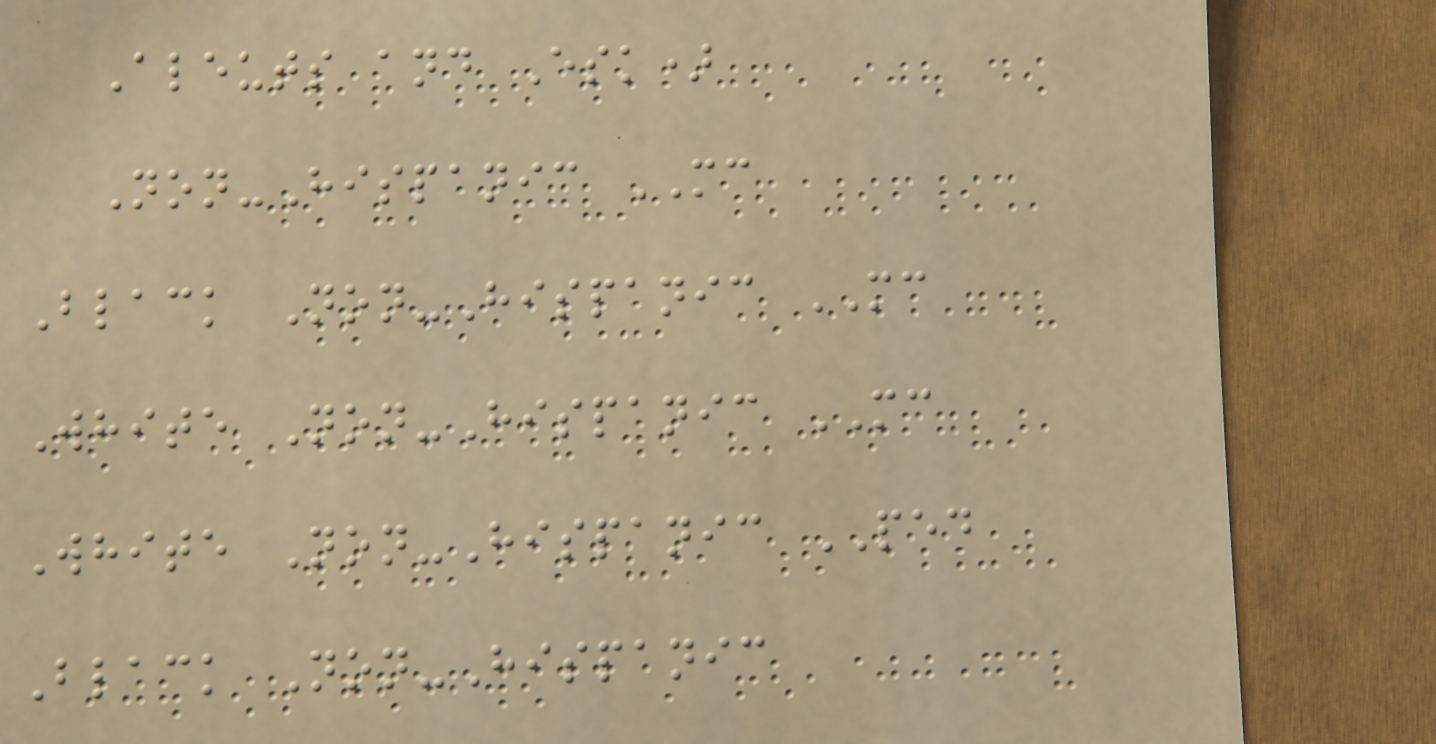Aleuts and Esk)
Non-Hispanic MC
Black Non-Hispanic MC
White Non-Hispanic MC
White Non-Hispanic PED
Black Non-Hispanic
